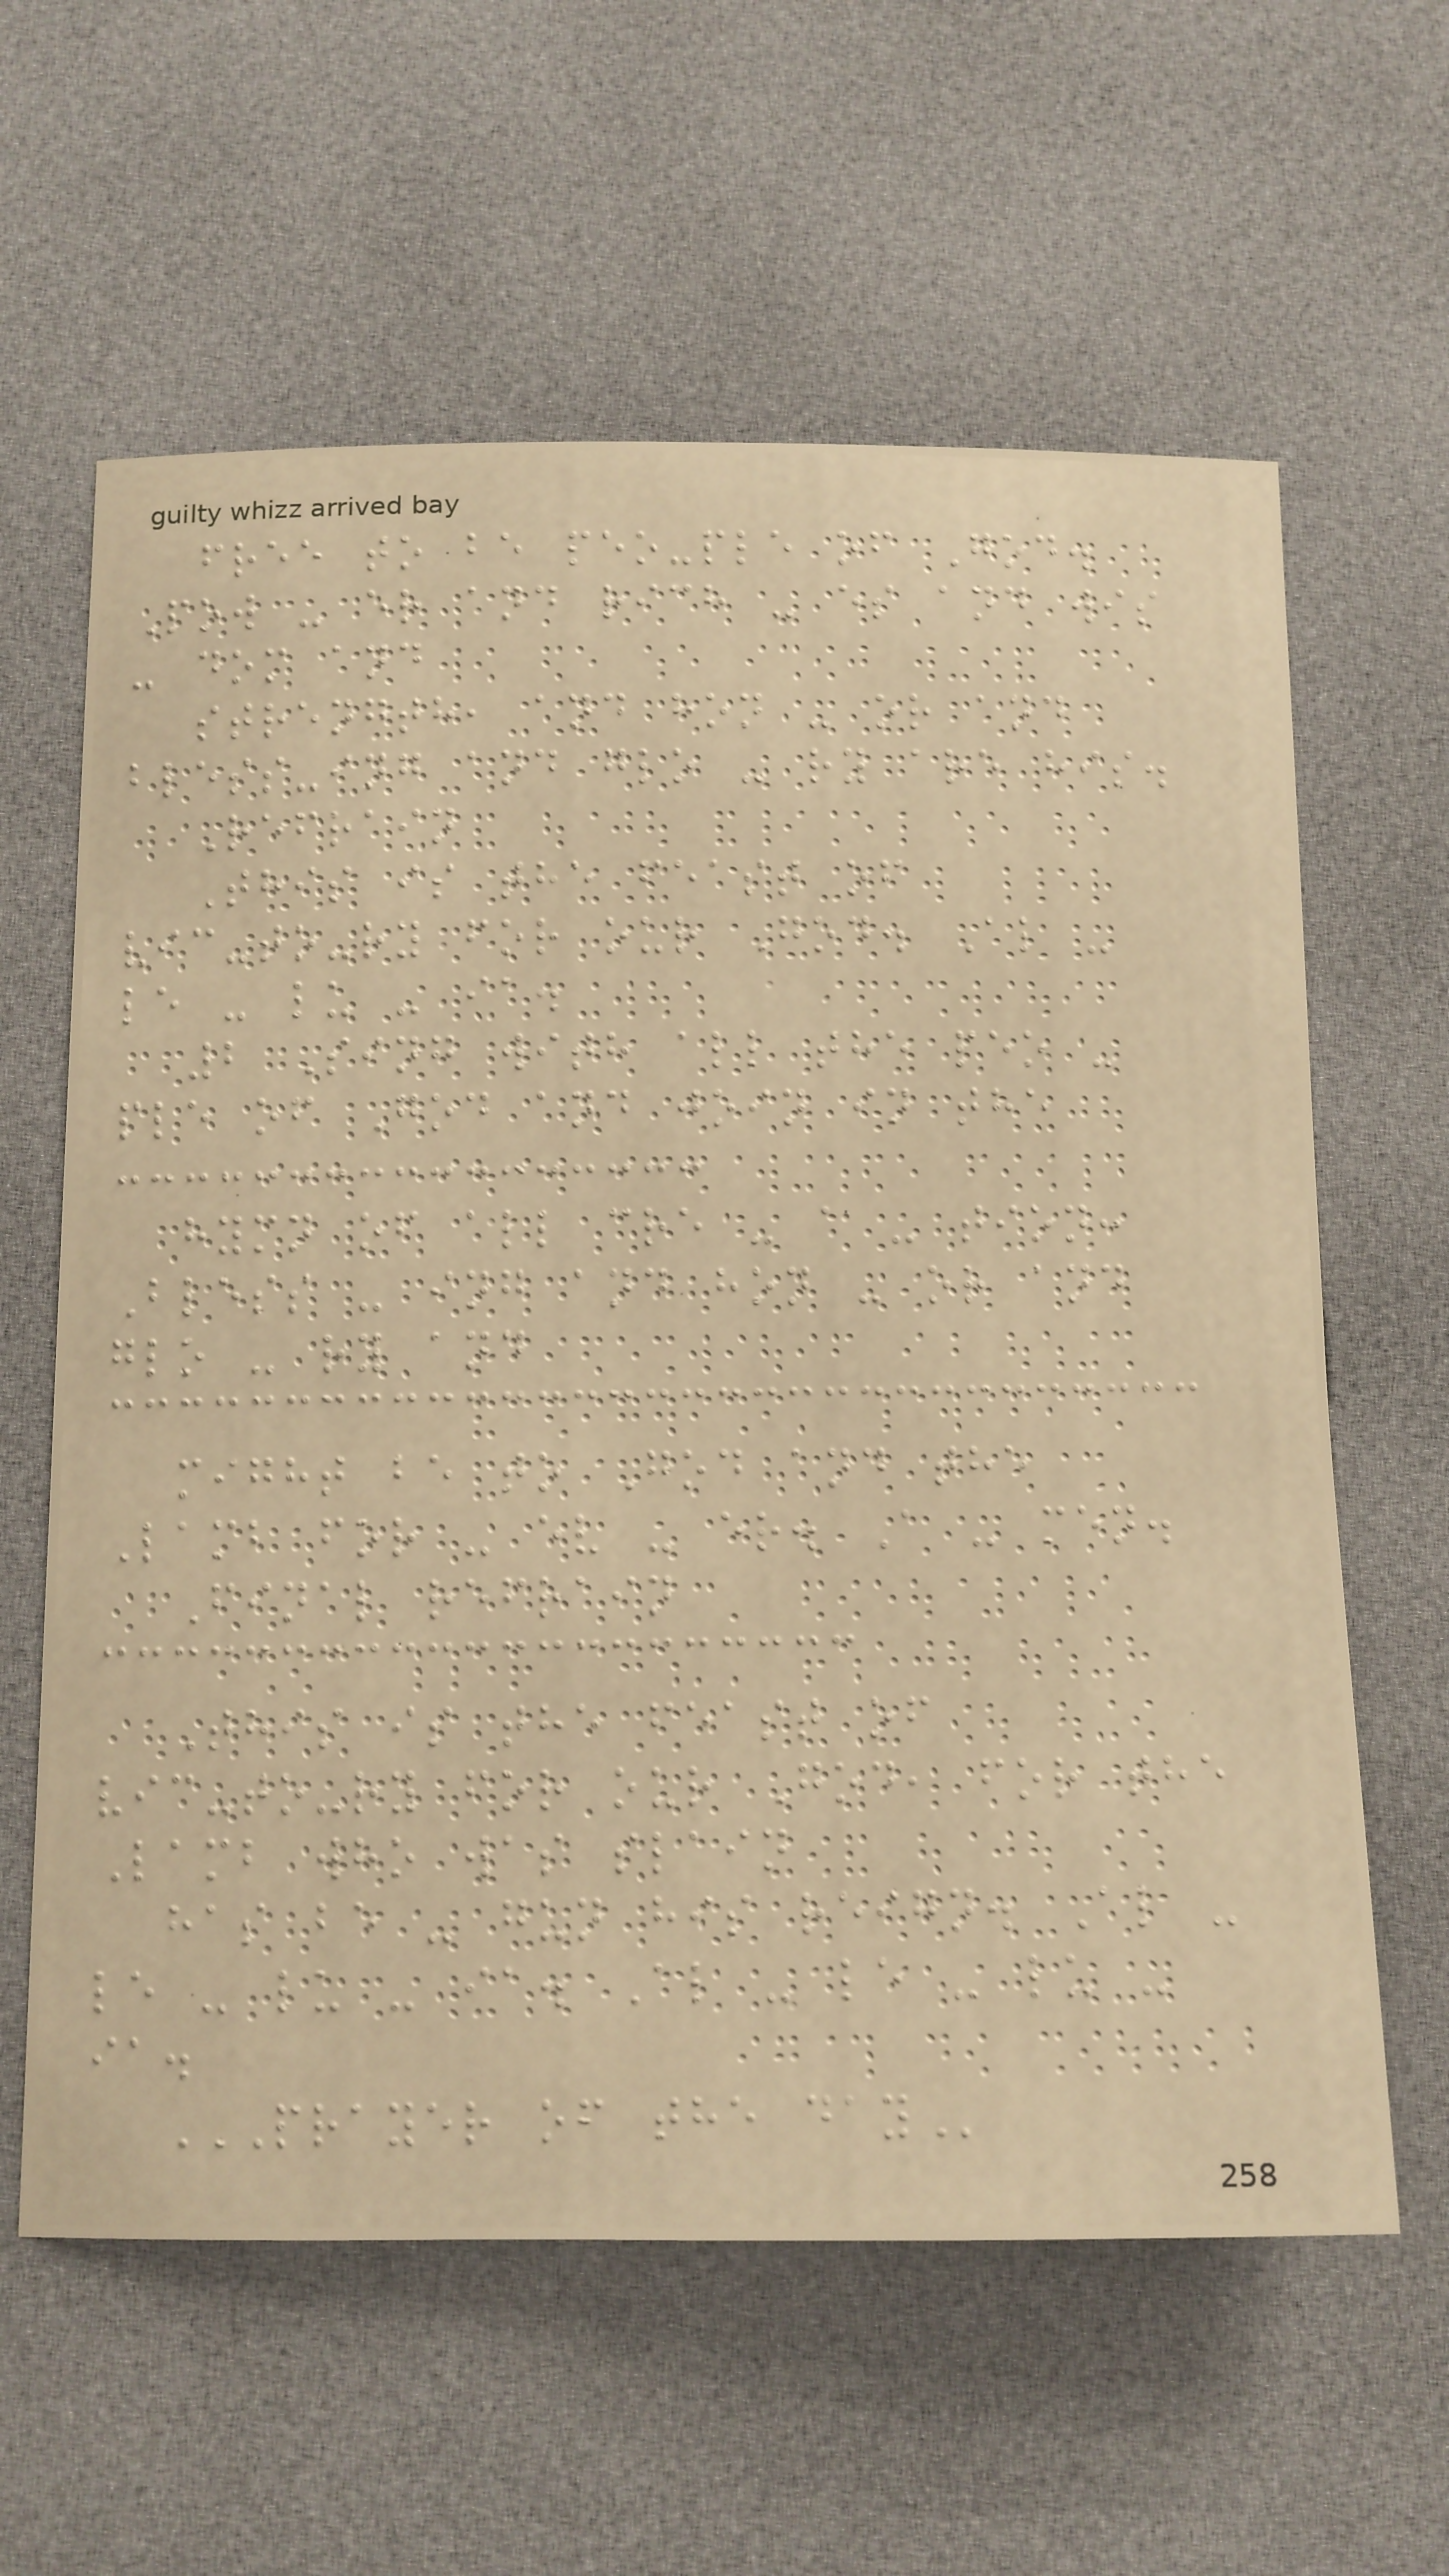free to be peo-ple of God.
Pow - er and rich - es and wis
- dom and
strength, and hon - or and
bless-ing and glo - ry are his.
Refrain
This is the feast of
vic-to-ry for our God. Al -
le - lu - ia.
2 Sing with all the peo -
ple of God and join in the
hymn of all cre - a - tion:
Bless - ing and hon - or and
glo - ry and
might be to God and the
Lamb for - ev - er. A - men.
Final refrain
This is the feast of
vic-to-ry for our God, for the
Lamb who was slain
has be - gun his reign. Al -
le - lu - ia. Al - le - lu -
ia.
PRAYER OF THE DAY
